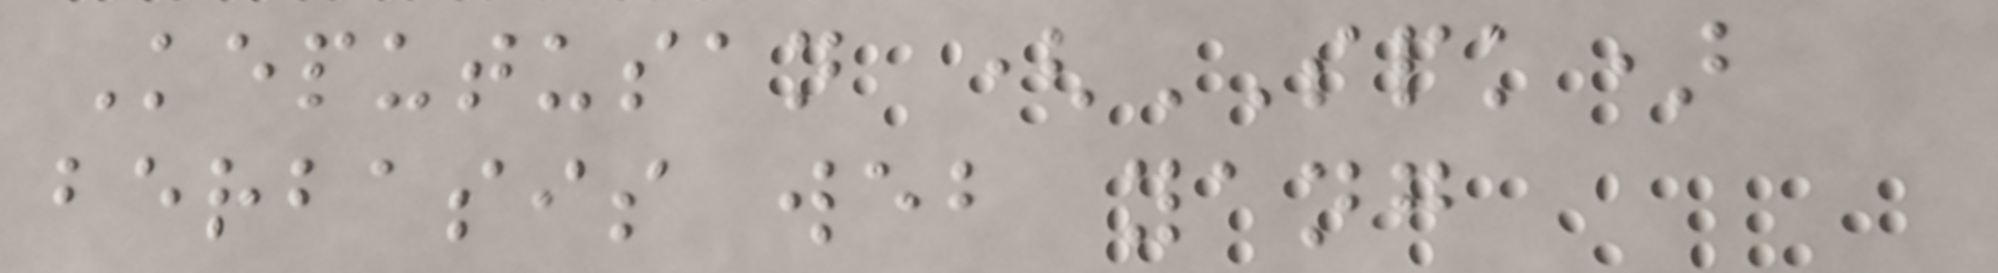Keputusan (SPK)
berbasis web yang
